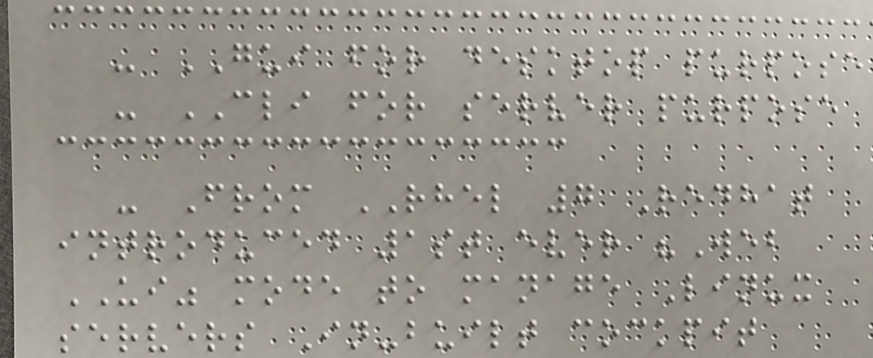- GUI for desktop purpose
- CLI for server purpose
- From RHEL 7 Redhat
introduced 1st ever "Web
UI" mode to manage Linux
servers In-built cockpit
